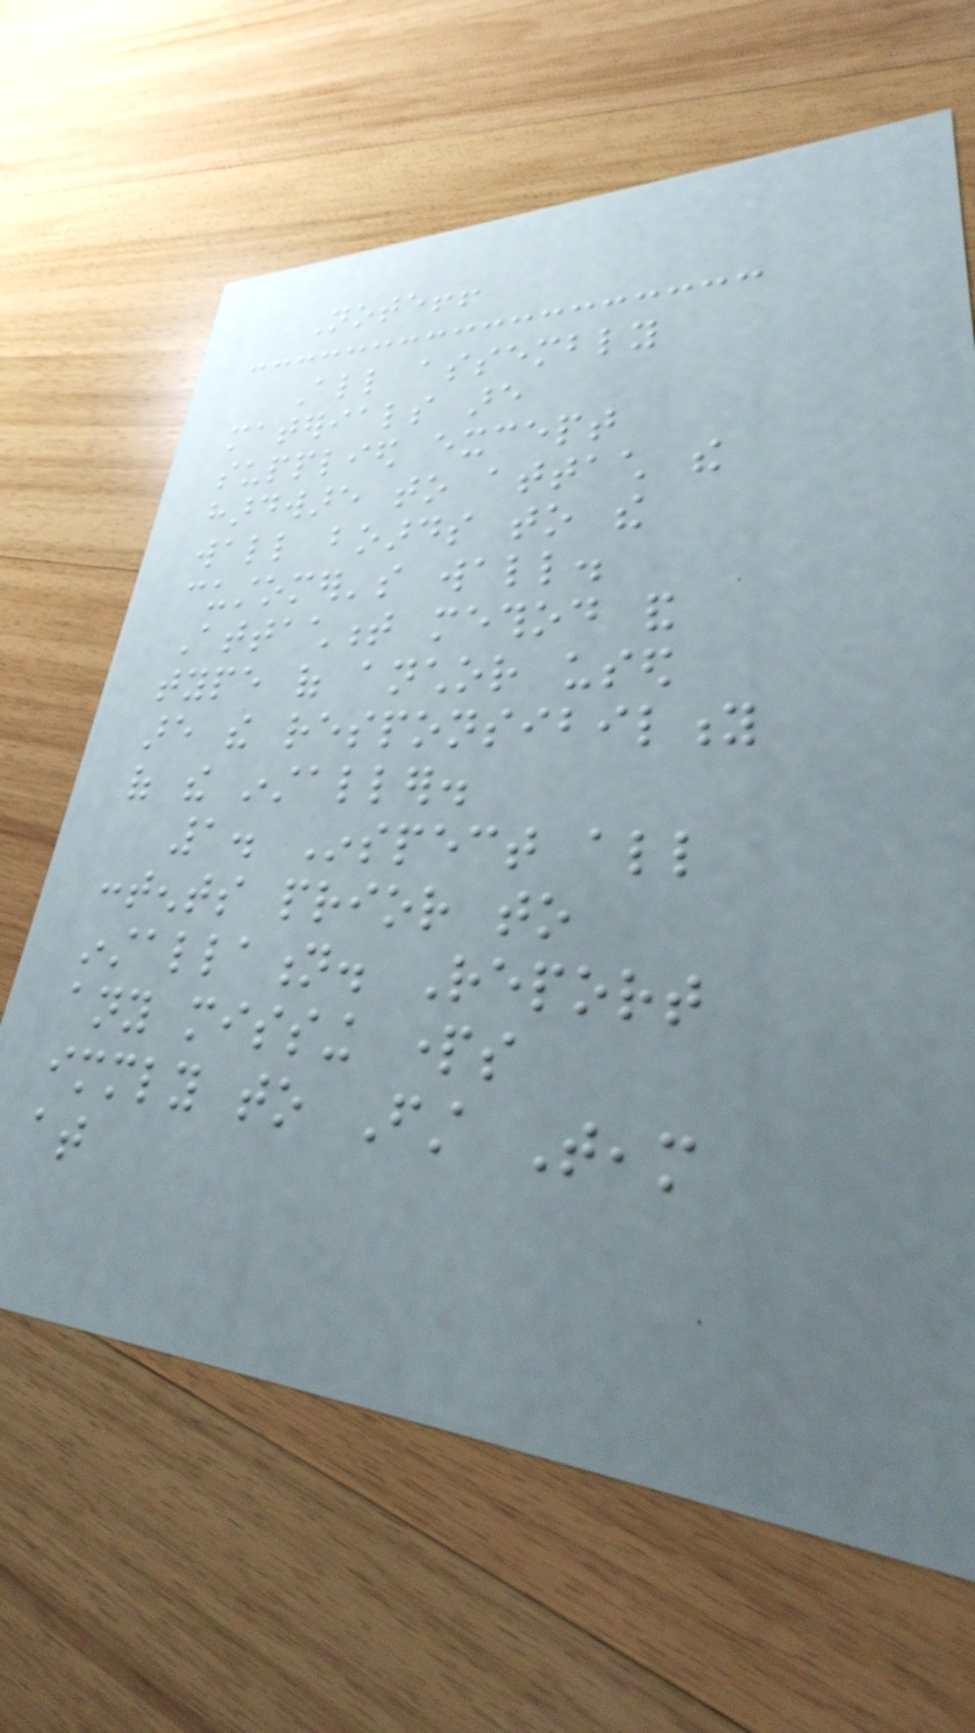Note!!
All assembly
materials are
supplied except
hardware to attach the
wall boards to the
customer's wall.
Attachment method and
type of anchor used
are the responsibility
of the installer.
1. Inspect all
contents prior to
installation. Report
any missing parts
immediately to First Team
at
